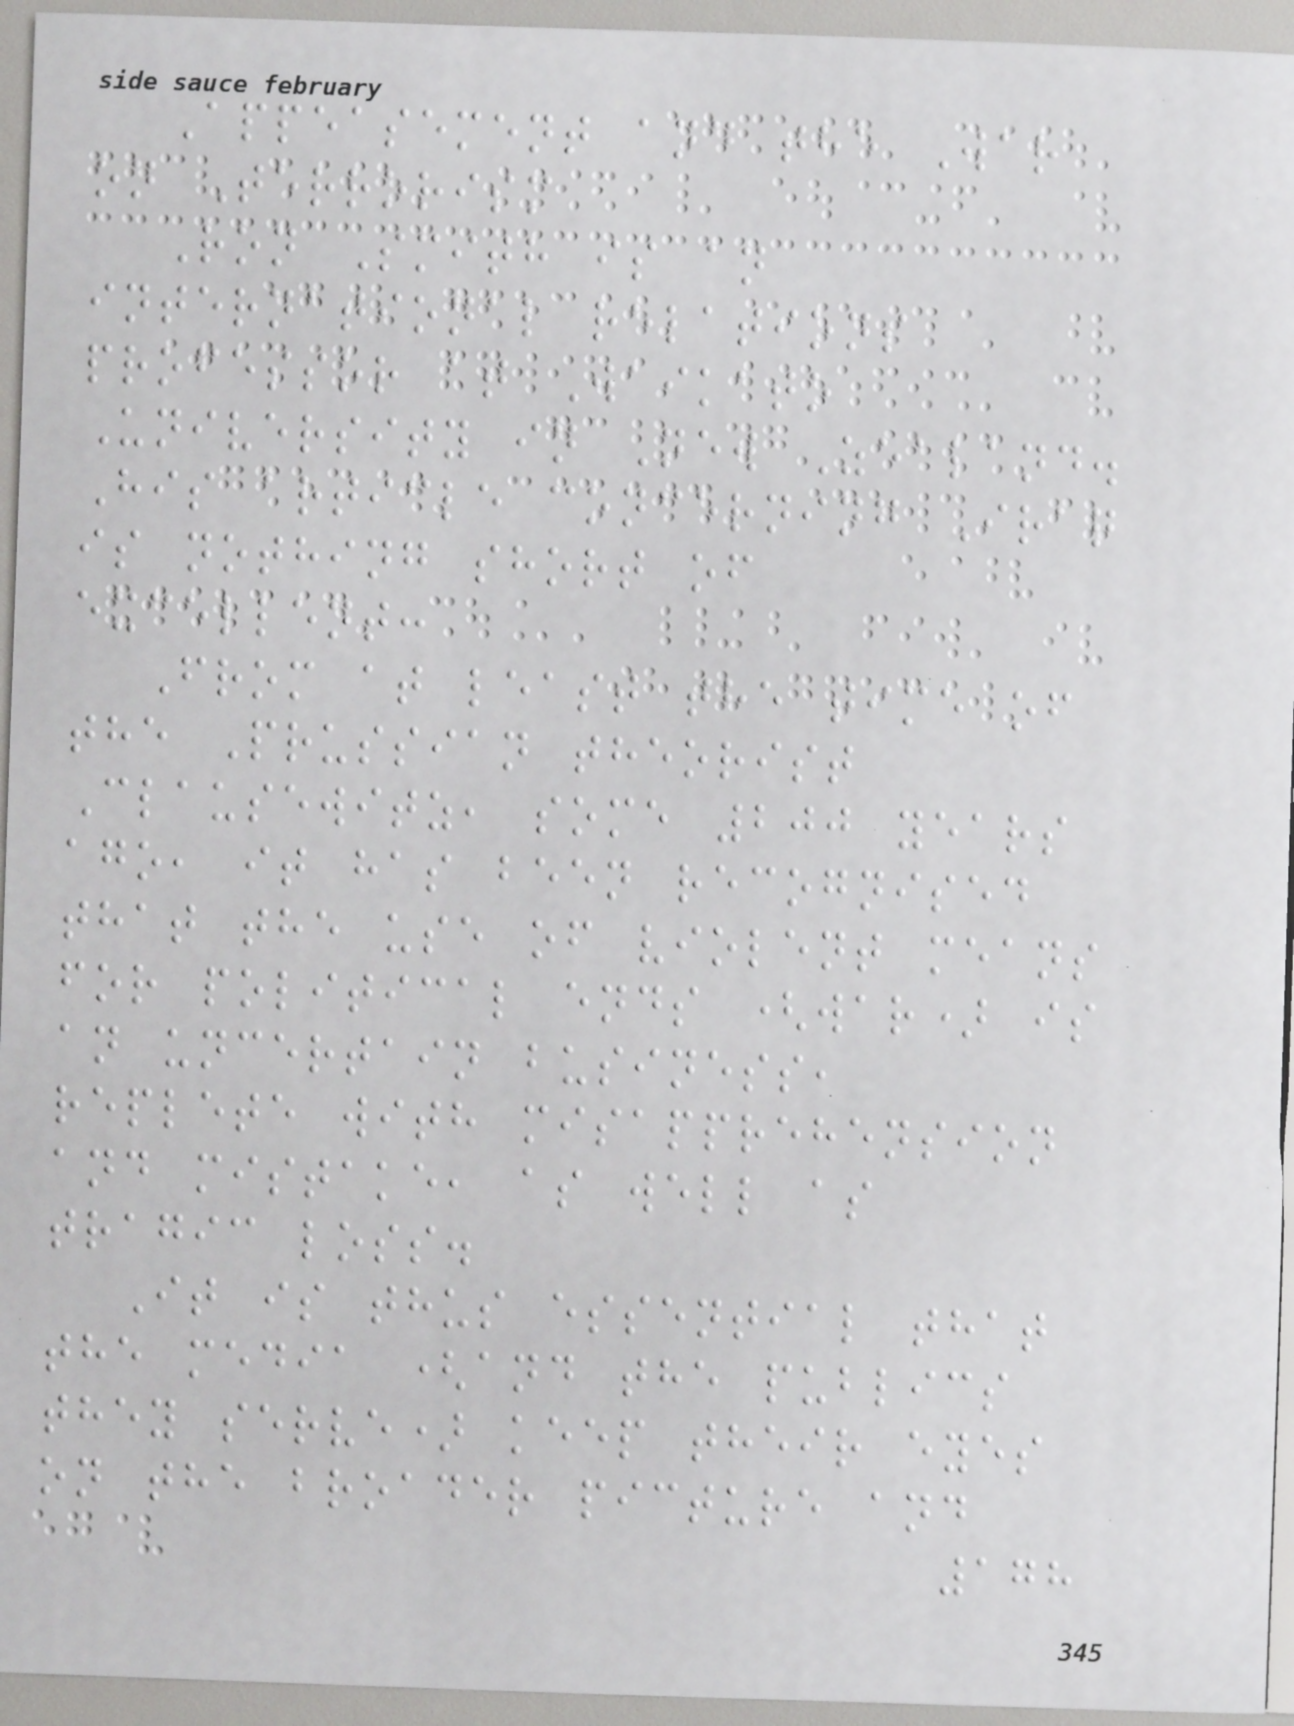Appeasement and the War
on Terrorism
Ron Smith is an
international relations
professor at Waikato
University in New Zealand.
His article concerning Iraq
is nothing short of
excellent:
From at least the time of
the Prussian theorist
Clausewitz, some 200 years
ago, it has been recognised
that the use of violent means
for political ends (war) is
an uncertain business,
replete with misapprehension
and mistake, as well as
tragic loss.
It is thus essential that
the media (and the publics
they serve) keep their eyes
on the broader picture and
178
